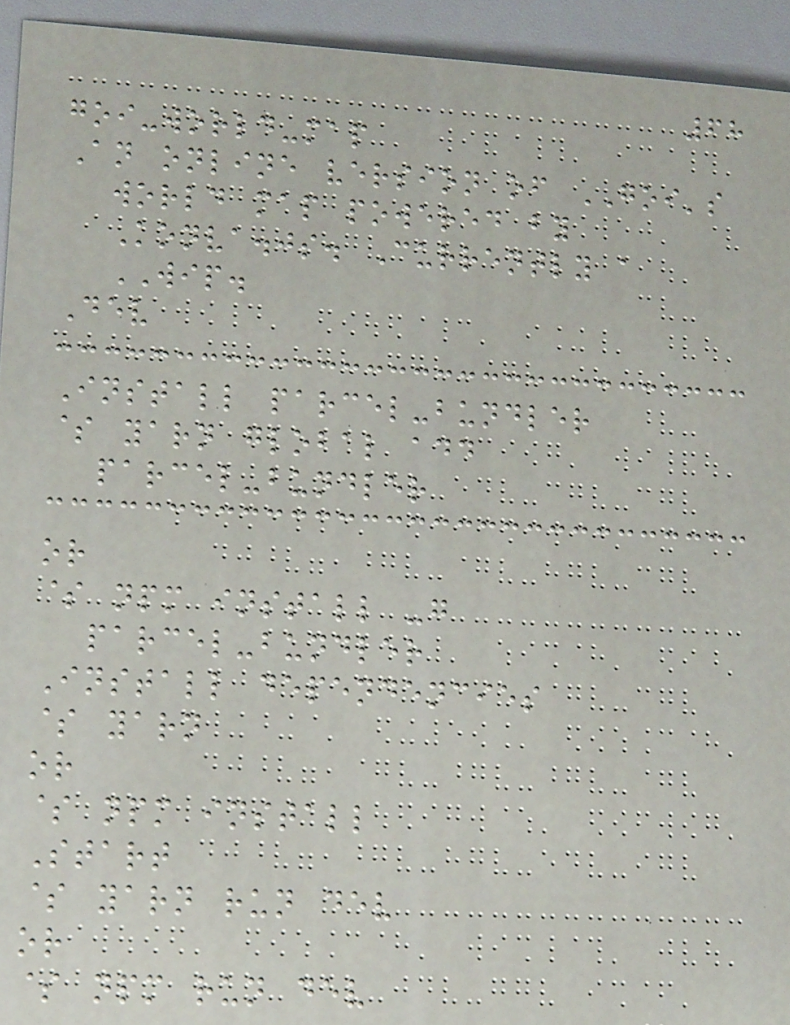68
goi-world-map
An online version of GOI's
world map powered by
Konva.js. Currently a
WIP.
Dev
Install parcel-bundler
$ yarn global add
parcel-bundler
or
$ npm install -g
parcel-bundler
Install dependencies
$ yarn
or
$ npm install
Start
$ yarn run dev
or
$ npm run dev
